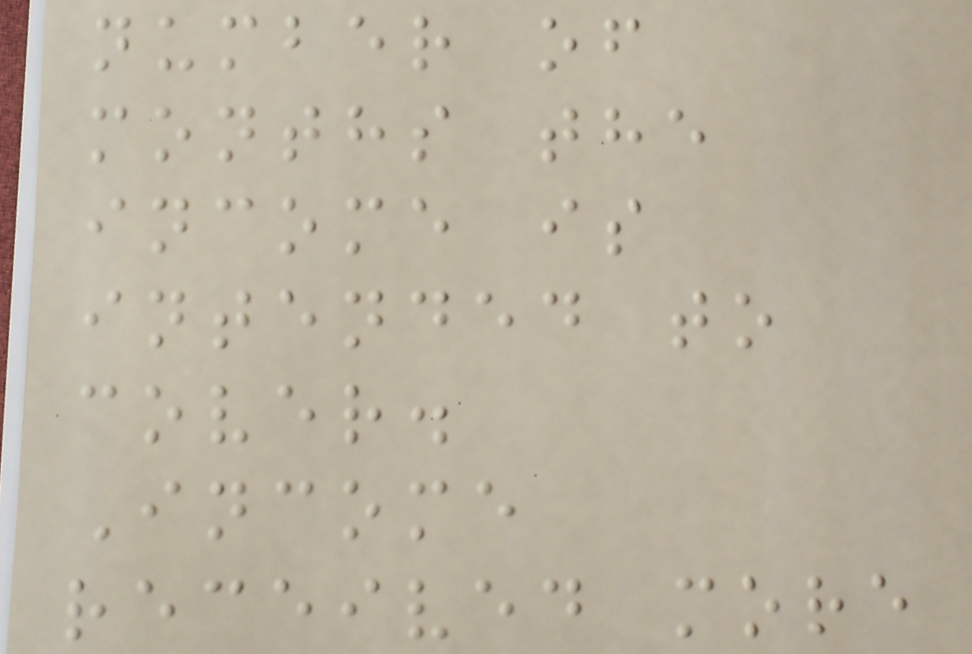number of
months the
income is
intended to
cover.
Income
received more
